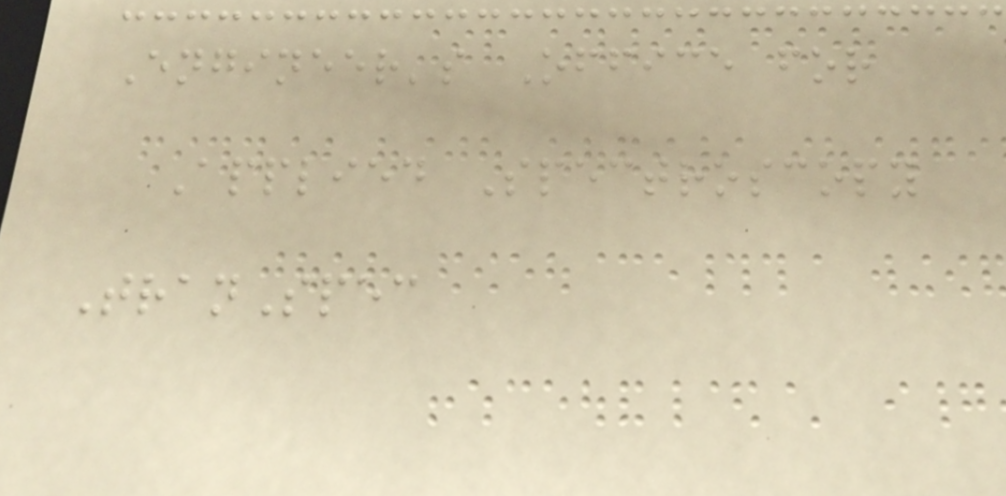Engineer's Office for
Applied Spectroscopy
TranSpec
